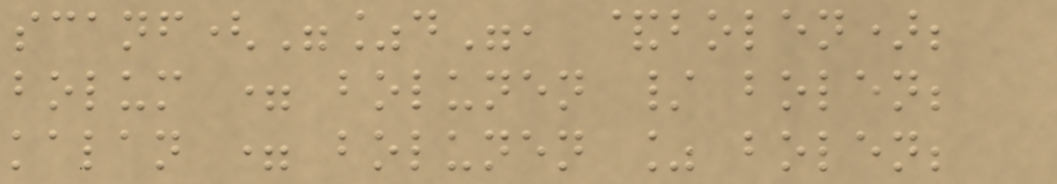scanf("%d", &bolen);
bolum = bolunen / bolen;
kalan = bolunen % bolen;
